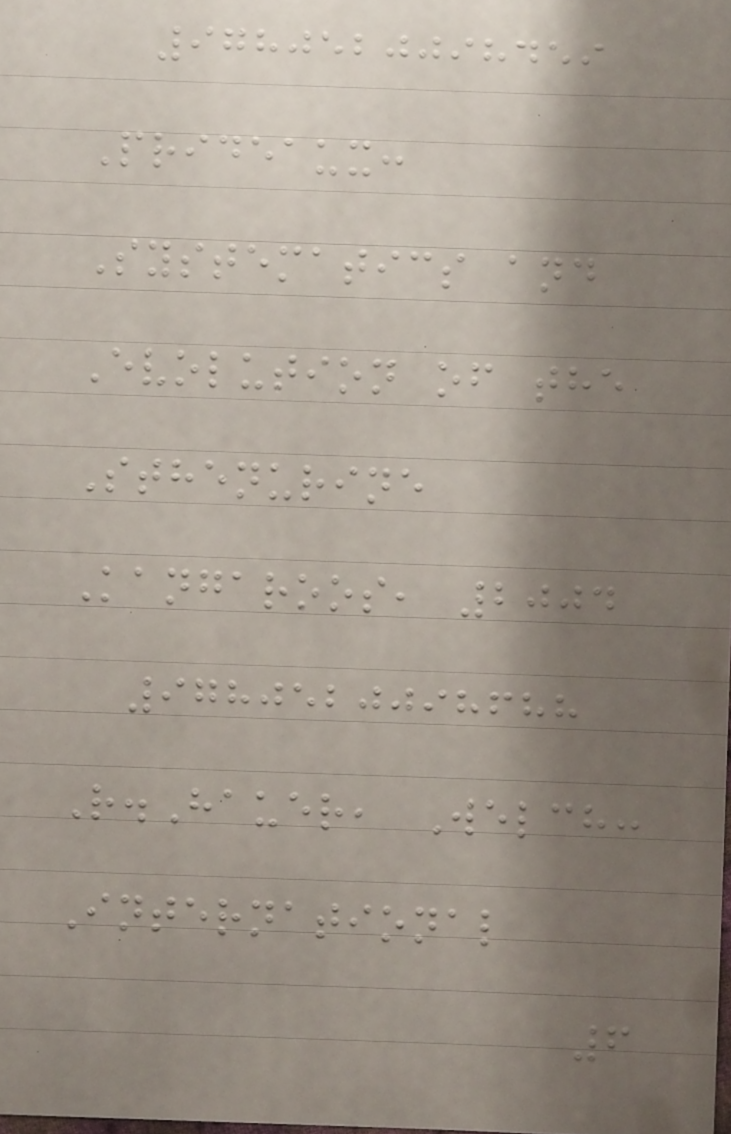9780520098459
Prideaux:
Systematics and
Evolution of the
Sthenurine
Kangaroos, 2004
9780520098688
R.Hauer, Welch:
International
6
